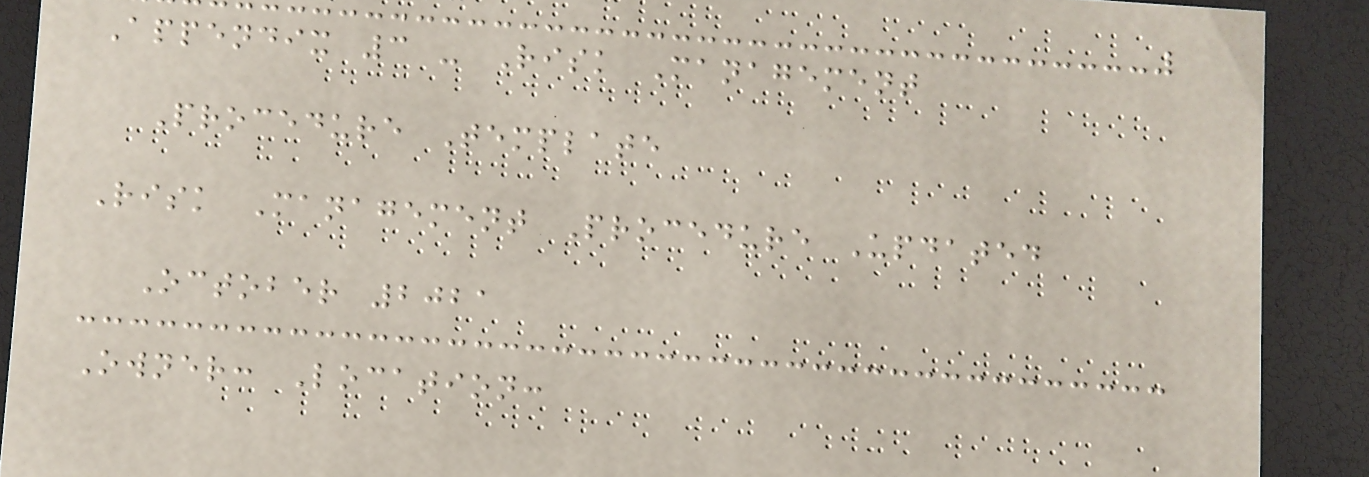Appendix 3 - Risk Management
Procedure Template
Risk Management Procedure Updated
October 2021
Owner: Location:
